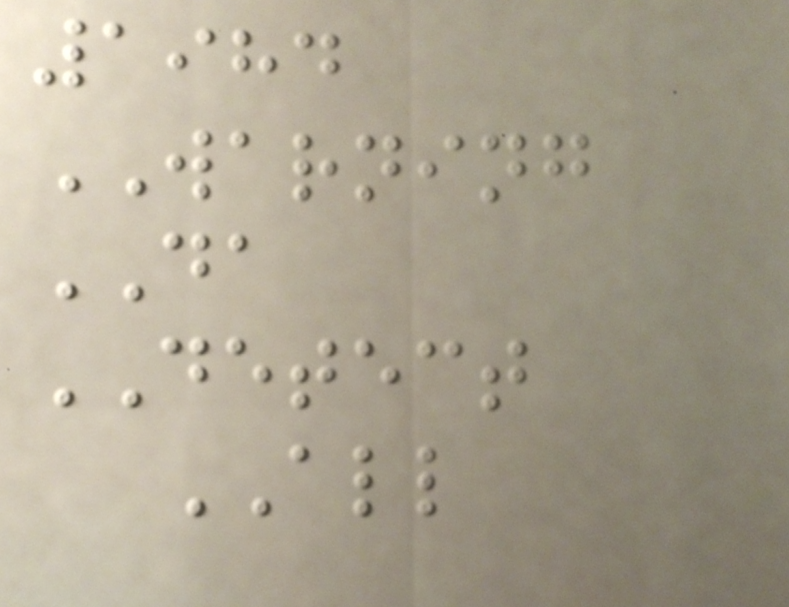1984
WARNING
DA
DETECT
ALL
